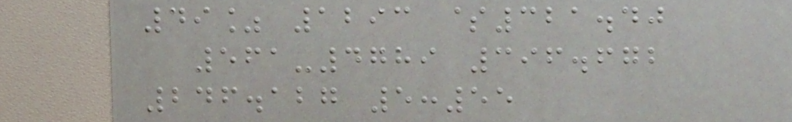49% 1293 $321.40
561-4789 396.672
246.127 5:55
